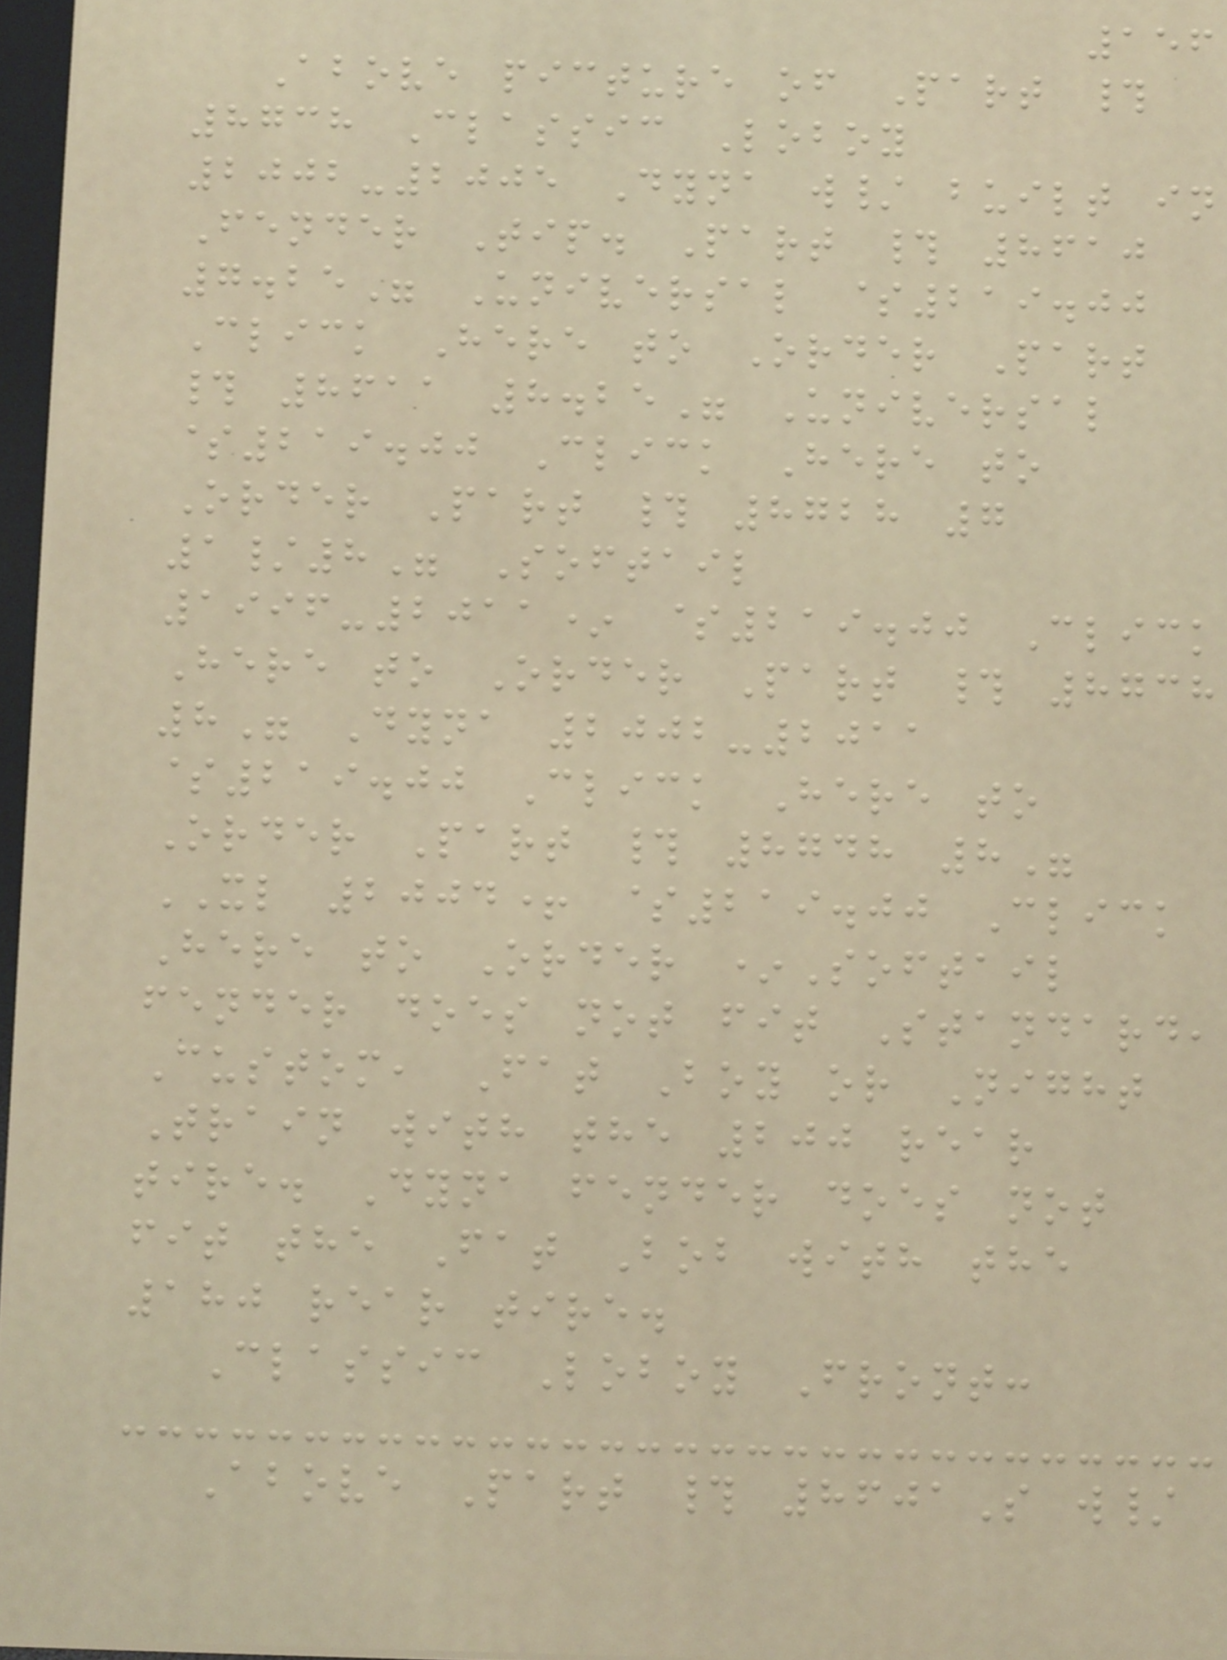156
Above picture of Part #
8738 Classic Loboy
2002-2005 Dyna w/ built in
Fender Tip. Part # 8610
7.25" Universal $219.00
Click Here to Order Part
# 8611 8.25" Universal
$219.00 Click Here to
Order Part # 8728 7
1/8" Softail
1996-2011* $219.00 Click
Here to Order Part # 8738
8" Dyna 2002-2011
$219.00 Click Here to
Order Part # 8748 8"
XL 2004+ $219.00 Click
Here to Order *Softail
fender does not fit Standard,
Custom, Fat Boy or Night
Train with the 200 rear
tire. Dyna fender does not
fit the Fat Bob with the
180 rear tire.
Classic Loboy Front:
Above Part # 8601S w/
